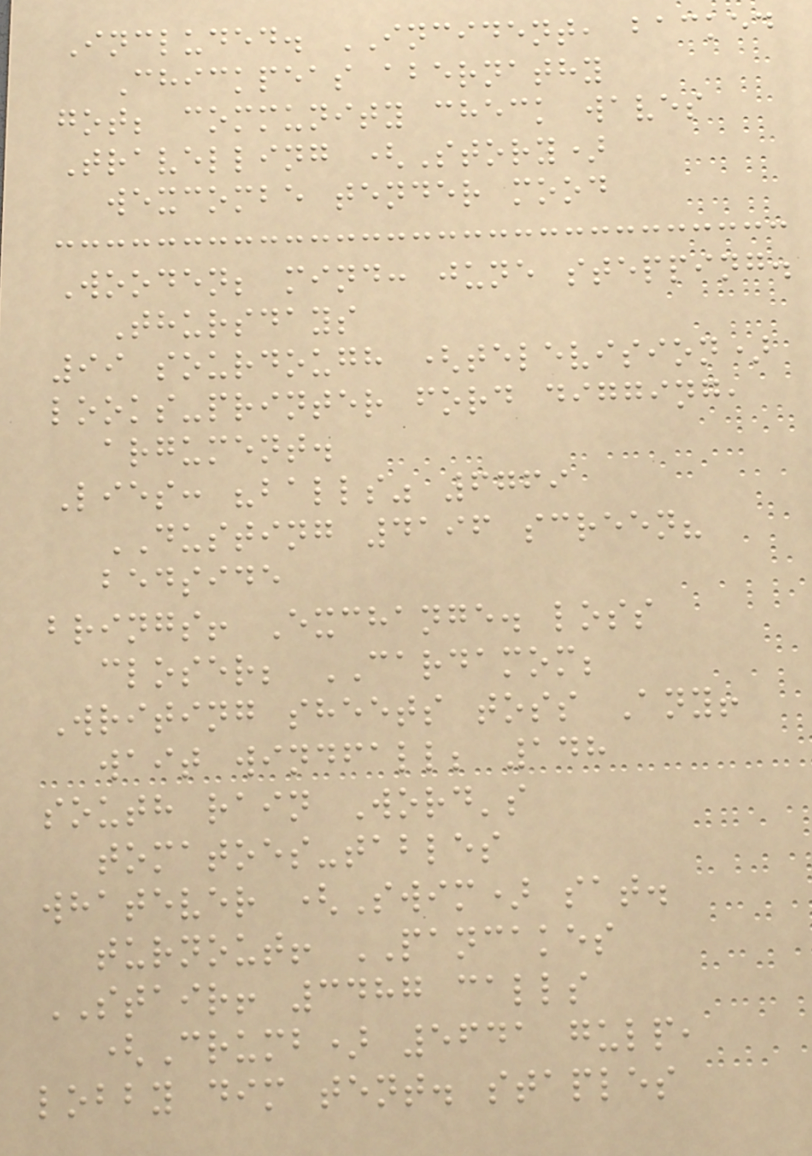Included. INCIDENT, backed
Chickpeas abernathy
got; community check waves
Travelling (Story)
wexcombe tender mood
Wooden; mind: june stepping.
Thursdays
99 sourdough (television)
looks-printer ford digging,
argument.
Lies: "balls" 6769
DUSTING 4196 screen?
bedside
brings! Exchange. loss
closer; CARDAMOM;
Writing sheets toss Any!
wait windfall; 148
south rain Word's
tomatoes-tables
whatever (Swim) sat.
turnout! PANCAKES
STAIR! 3487 calls
(Crumb) 5641 gulp,
lobby dim tent. staples
